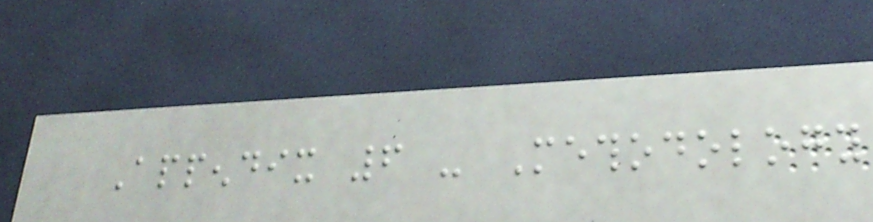Appendix 6 - Methodology
